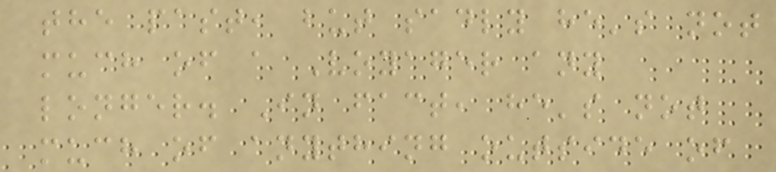the past, but sadly he's not
much of a Voyager any
longer. In fact, he's not
much of anything outside of
